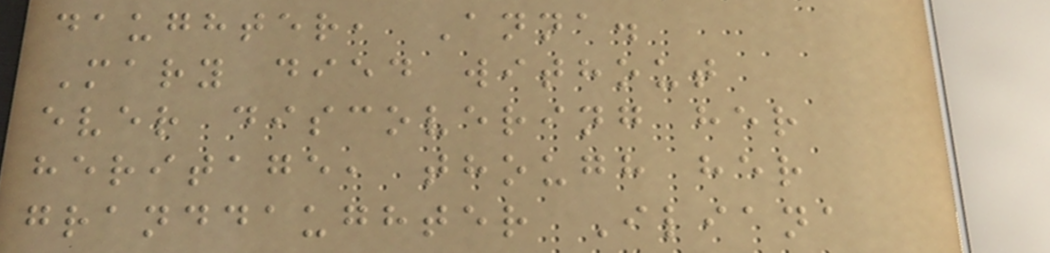daughter, Anna.
Mary died without
ever discovering her
heritage, though her
granddaughter Iliana
